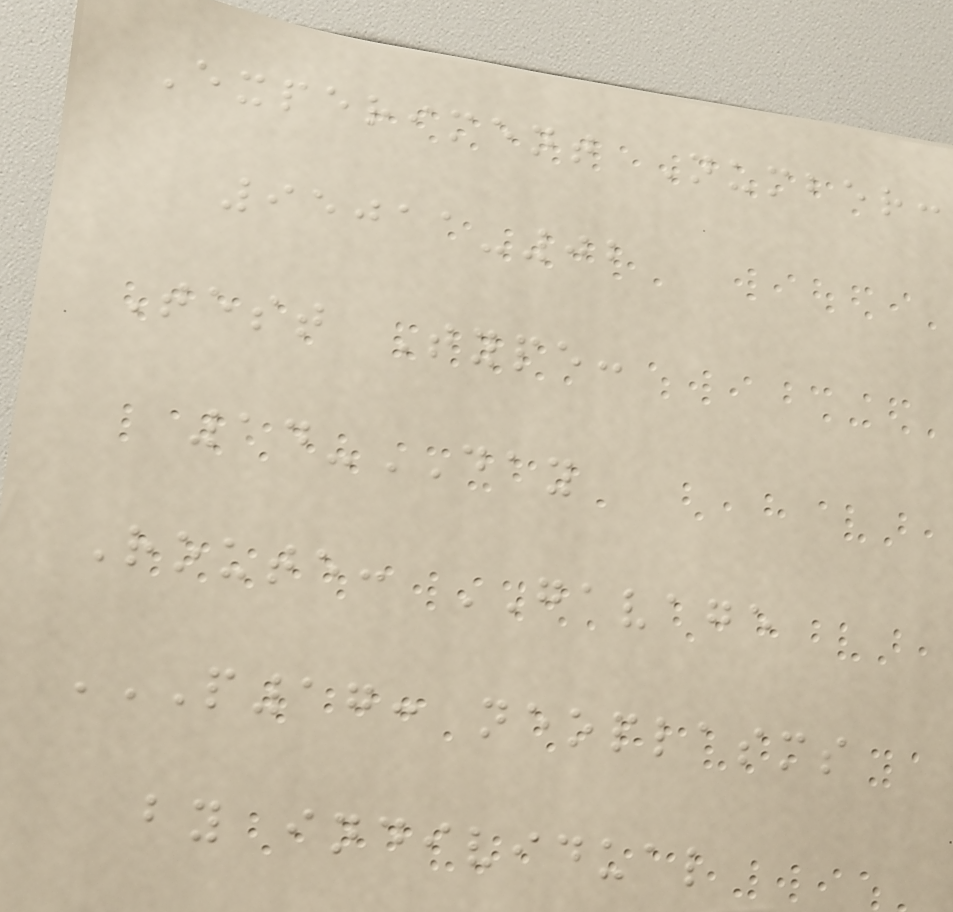Experiment Number:
95011-02
Test Type:
14-DAY
Route: GAVAGE
P17: NEOPLASMS
BY INDIVIDUAL
